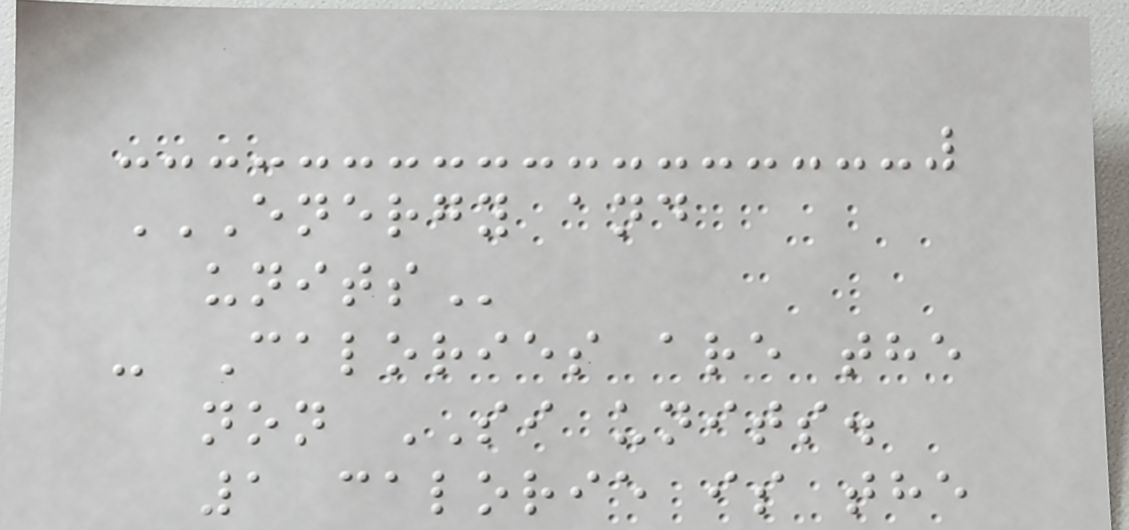ENERGY AND
UNITS
- Calories are the
non SI units.
1 calorie is the
